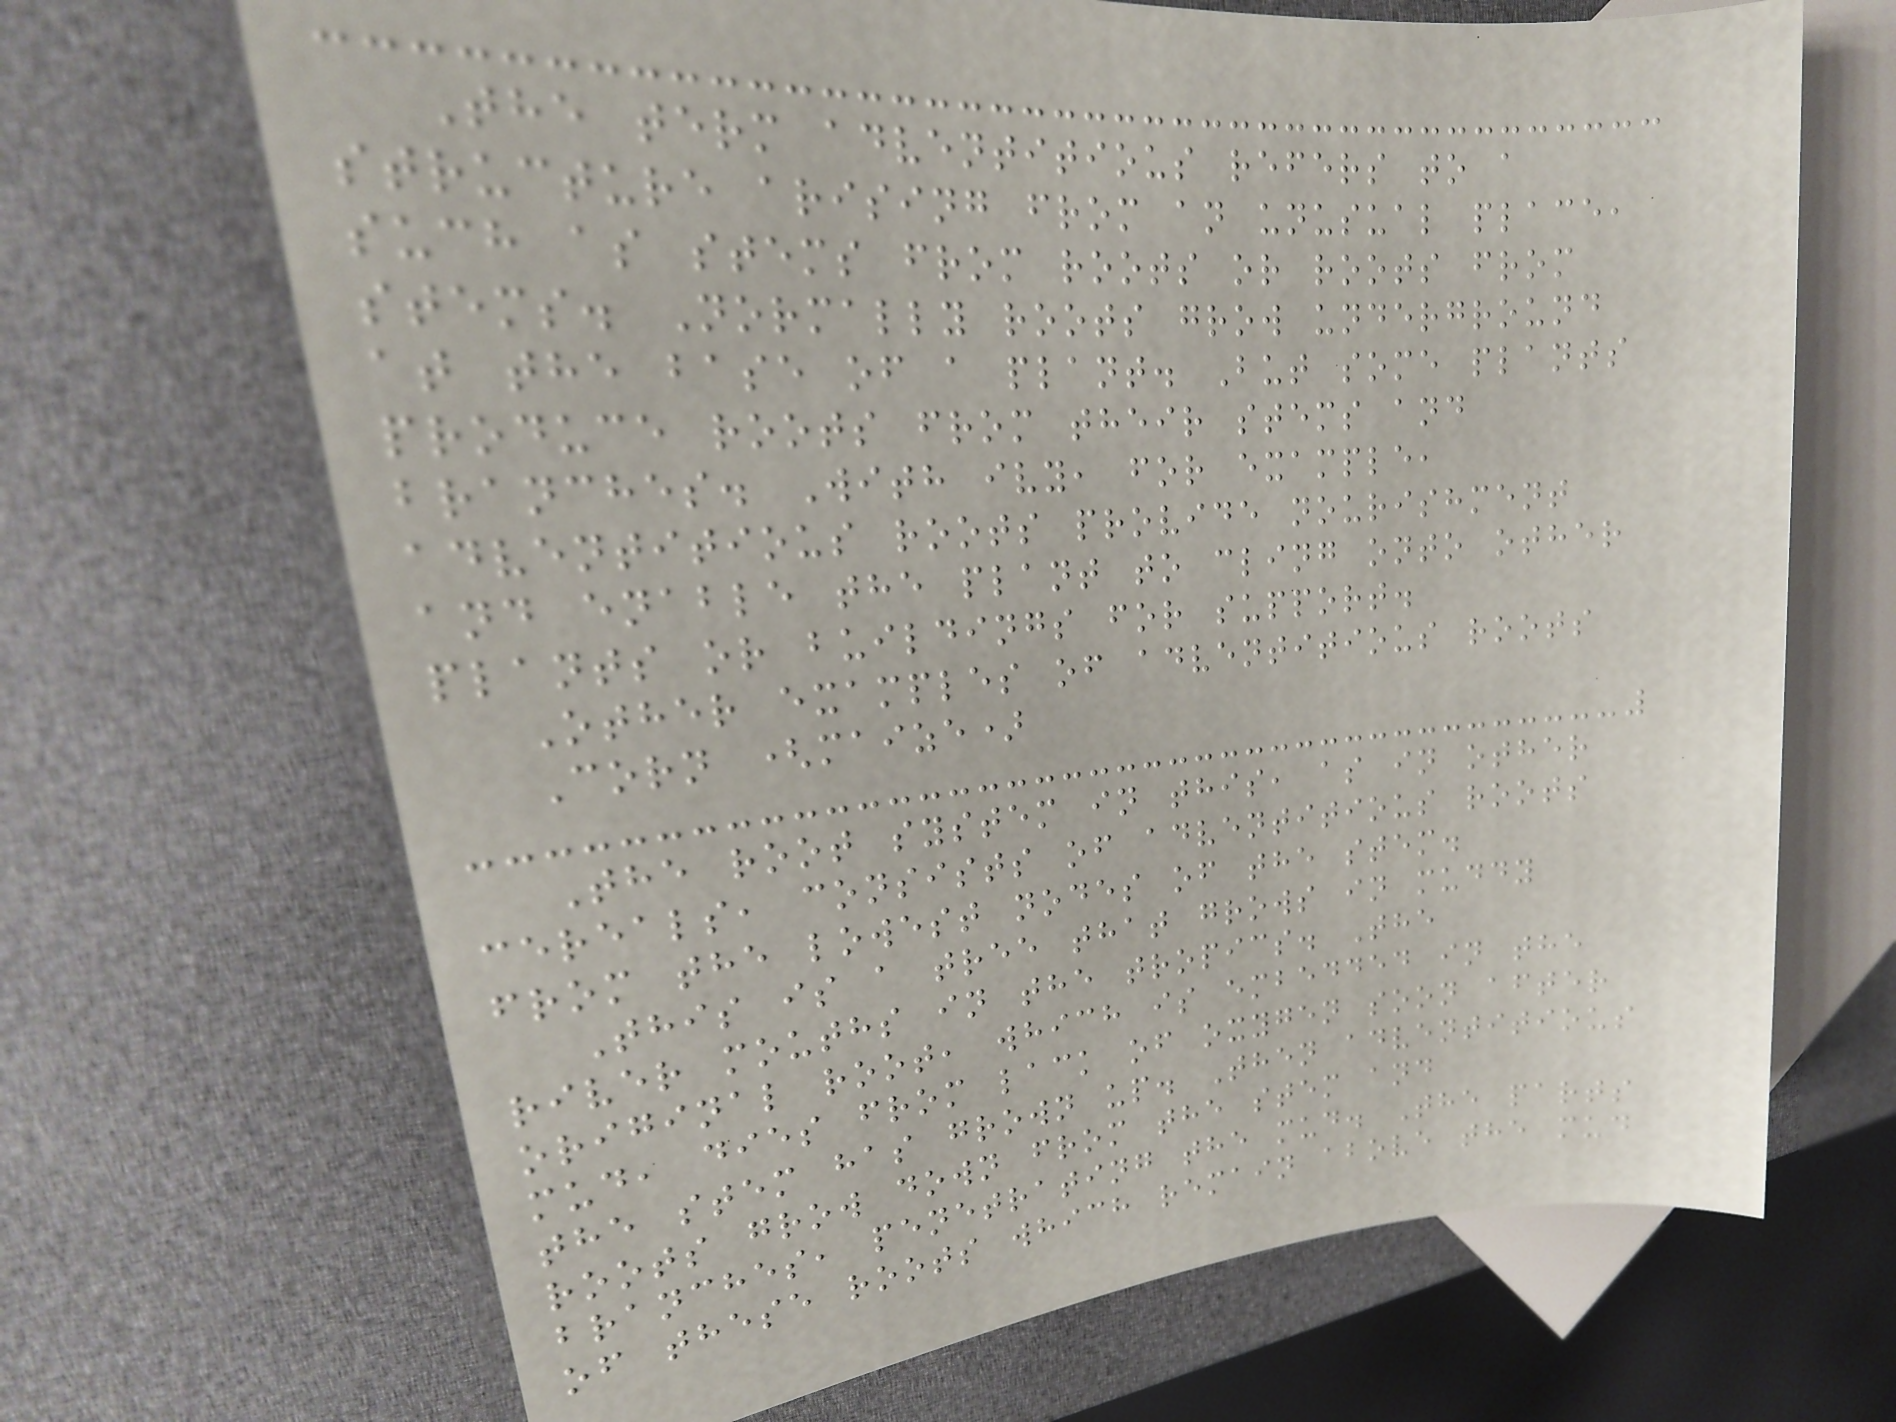The term adventitious refers to a
structure arising from an unusual place,
such as stems from roots or roots from
stems. Normally roots grow underground
at the base of a plant. But some plants
produce roots from their stems and
branches. With ivy, for example,
adventitious roots provide nourishment
and enable the plant to cling onto other
plants or buildings for support.
Other examples of adventitious roots
Corn (maize)
The root system in this, as in other
cereals, consists of adventitious roots
from the lowest nodes of the stem.
This is a tree that grows in muddy
river mouths in the tropics. The
original root, which is embedded in the
mud, dies from lack of oxygen soon after
the stem has grown up. Then adventitious
roots grow down from the stem and
branches, penetrating the mud. The parts
of these roots which remain above the mud
